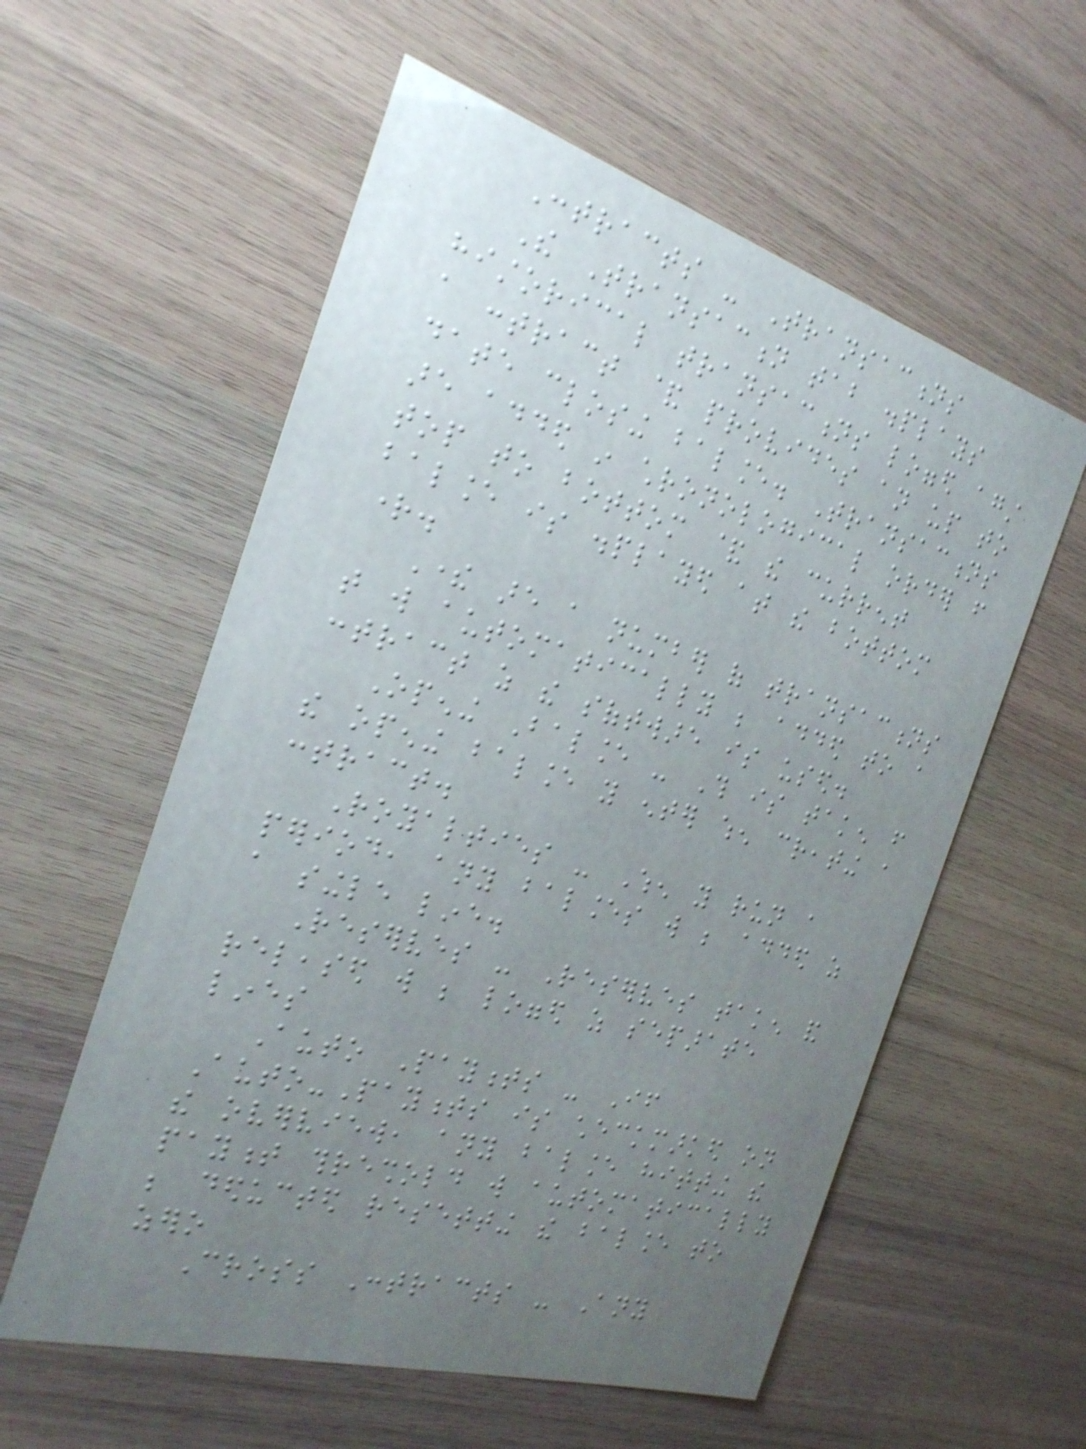Contracts - Transactions
The Transaction tab displays
historical transactions logged against
a contract & provides an up to
date closing balance. Transactions
are added in chronological order from
top to bottom & the current
balance is displayed at the bottom
right.
There are a number of transactions
that will automatically be added to a
contract as the software is used.
Opening Balance - This is taken from
the opening balance you enter when creating a
contract.
Royalties - When you run a
period, any balances will be added as
a single line.
Reserves - Reserves taken and
released will be logged as separate
lines
Auto Payments - If
Auto-Payments is checkmarked on
the overview, any balance hitting the
payment threshold will automatically
be deducted resetting the balance to
zero
Cross Contracts - Any
